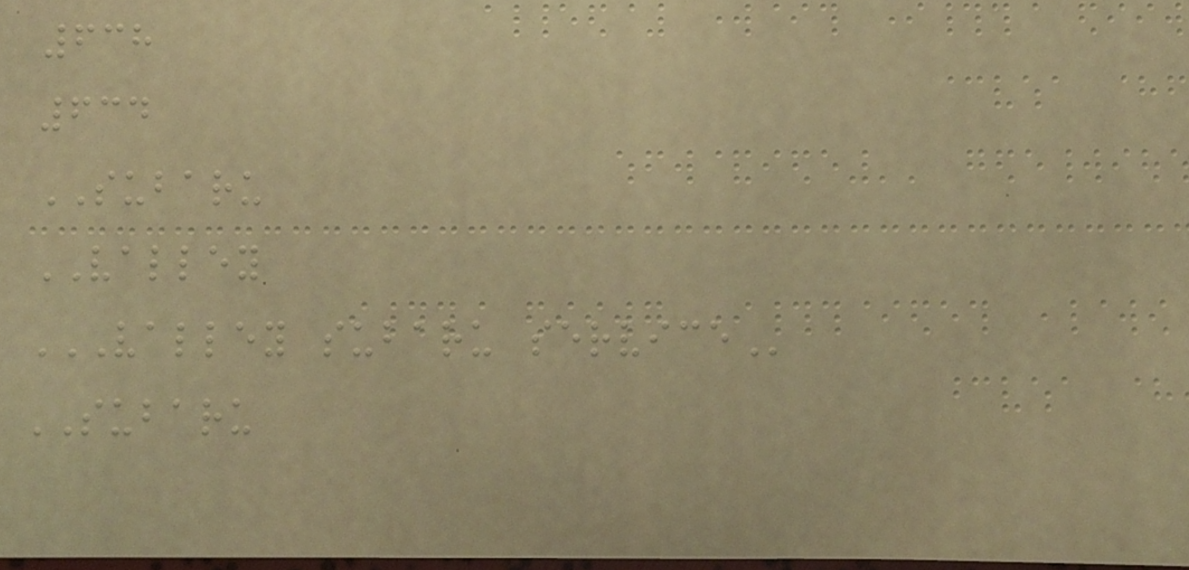638
634
SUBARU
VALLEY
VALLEY SUBARU SERVICE
SUBARU
